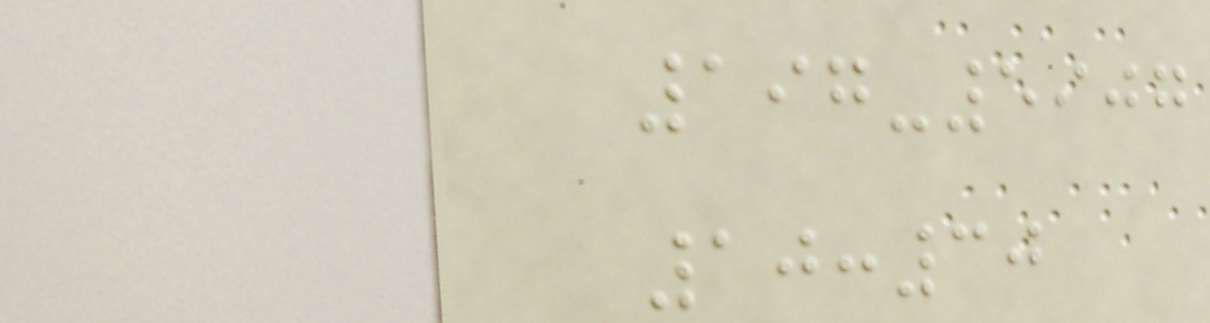197-5907
10:30
